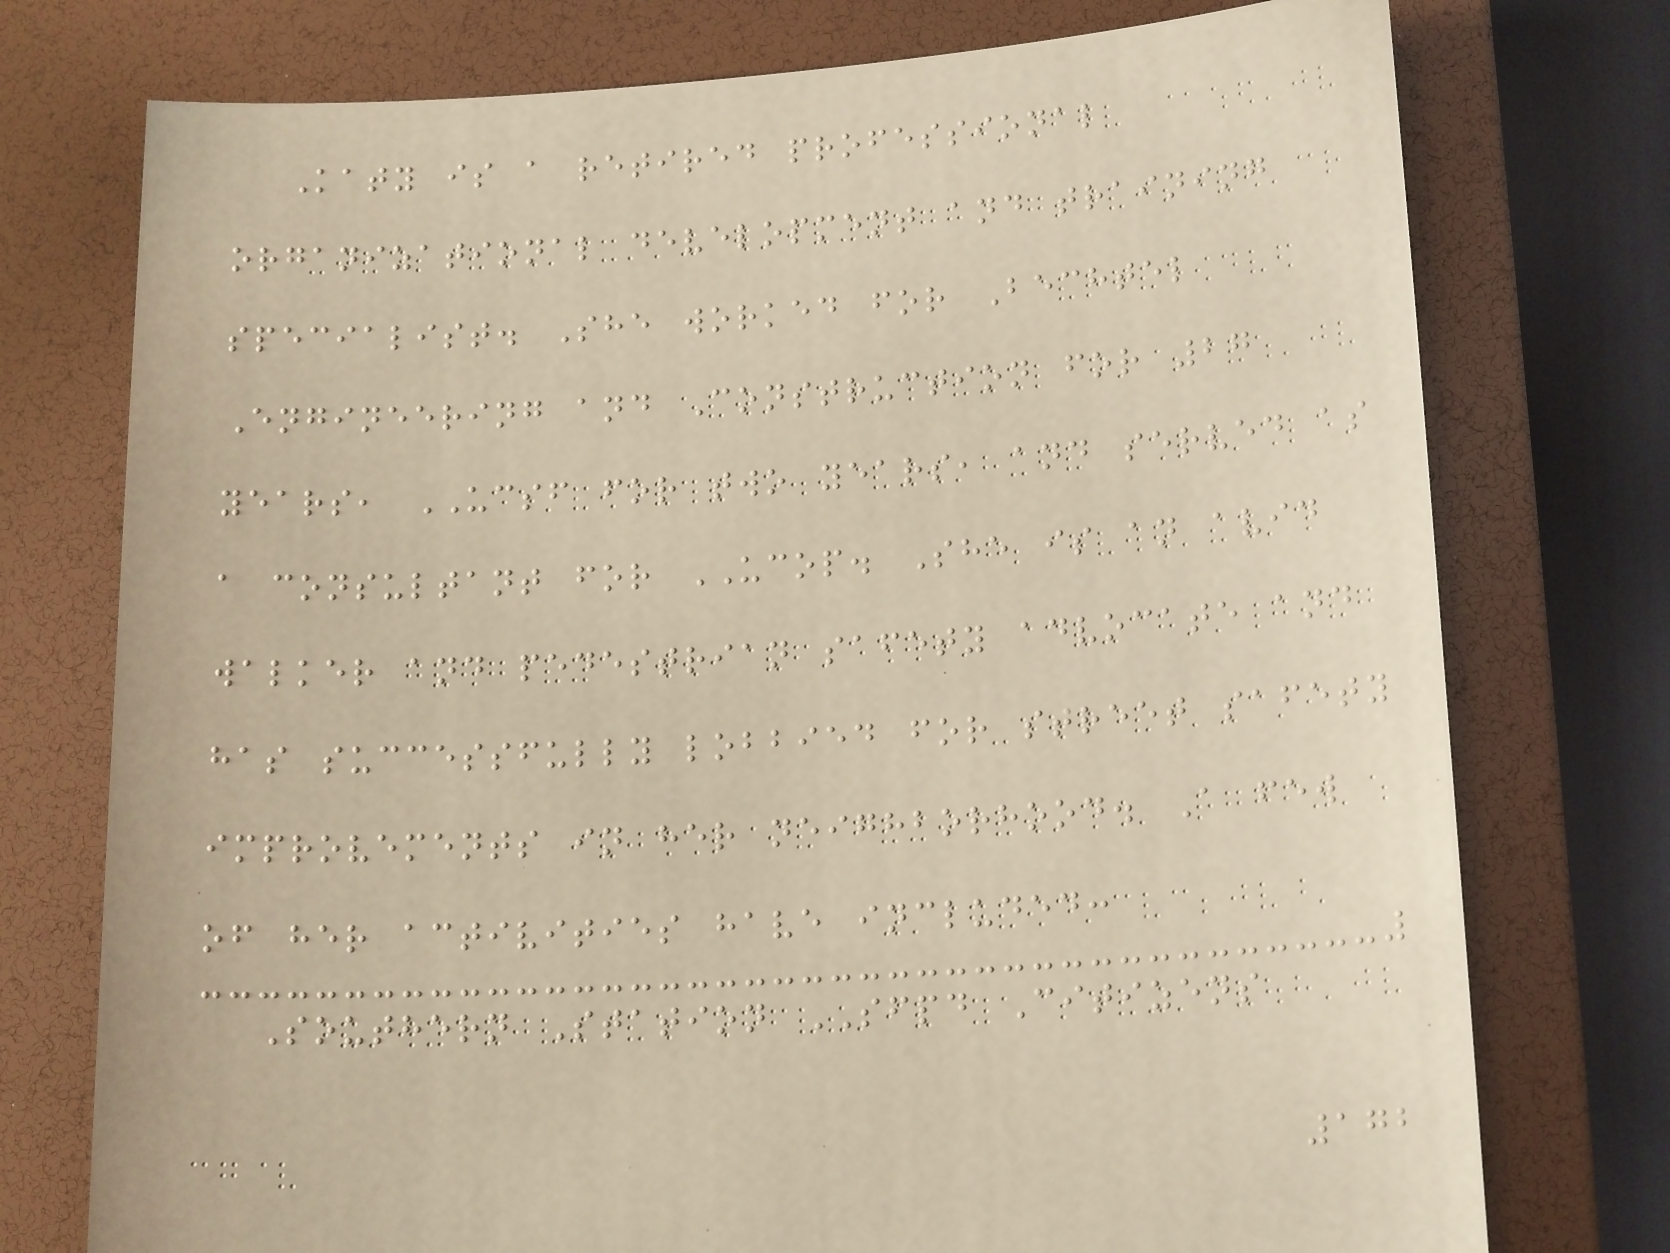Katy is a retired professional
organizational development and training
specialist. She worked for Bechtel
Engineering and Construction for 27
years, UCSF for two years, and served as
a consultant for UCOP. She is an avid
walker and pedestrian safety advocate and
has successfully lobbied for street safety
improvements in her neighborhood. A few
of her activities have included:
Southern Station SFPD Citizens
172
